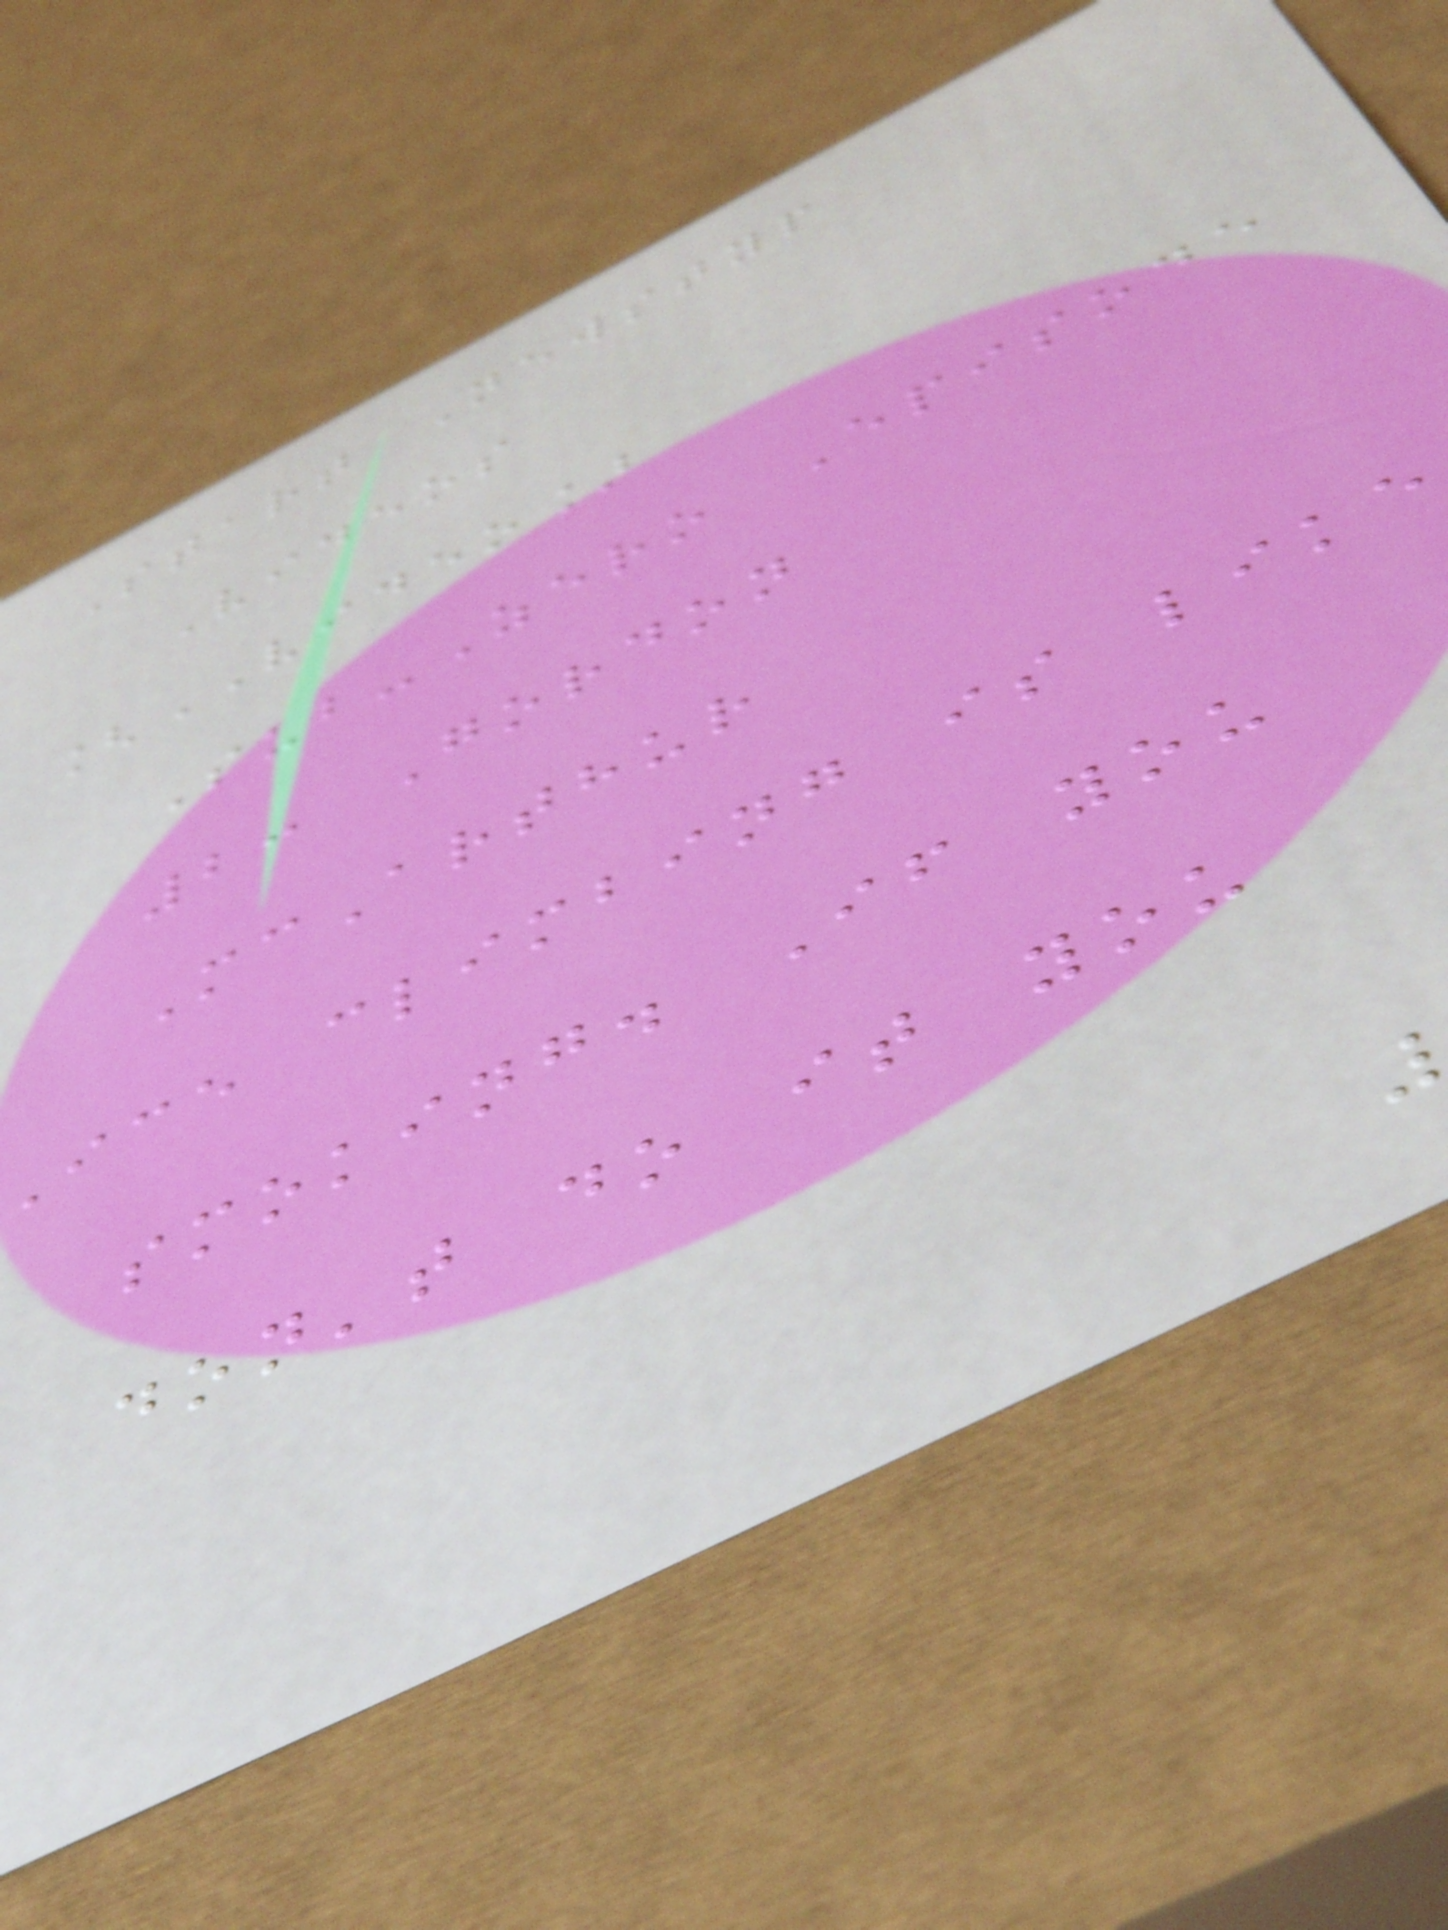Start Newstyp
Videos
[VIDEO]
Sub-Zero Episode
2: Gordon
McArthur
ice climbing is like
smoking. If you
don't do it you
